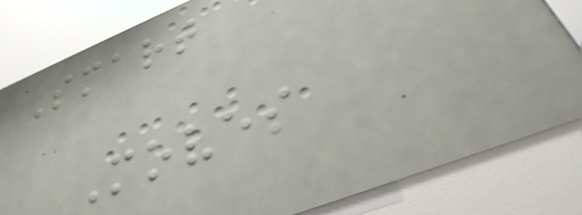Smart
Moves
